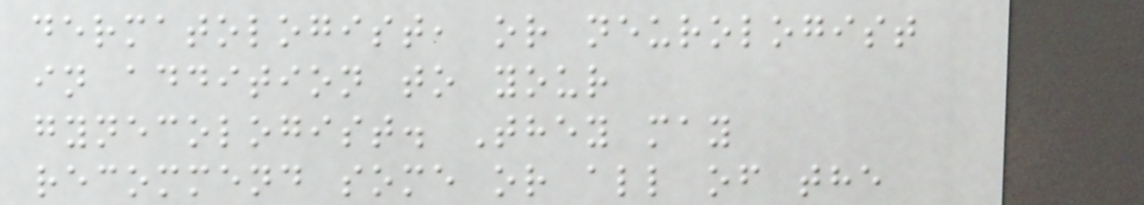dermatologist, or neurologist
in addition to your
gynecologist. They may
recommend some or all of the
